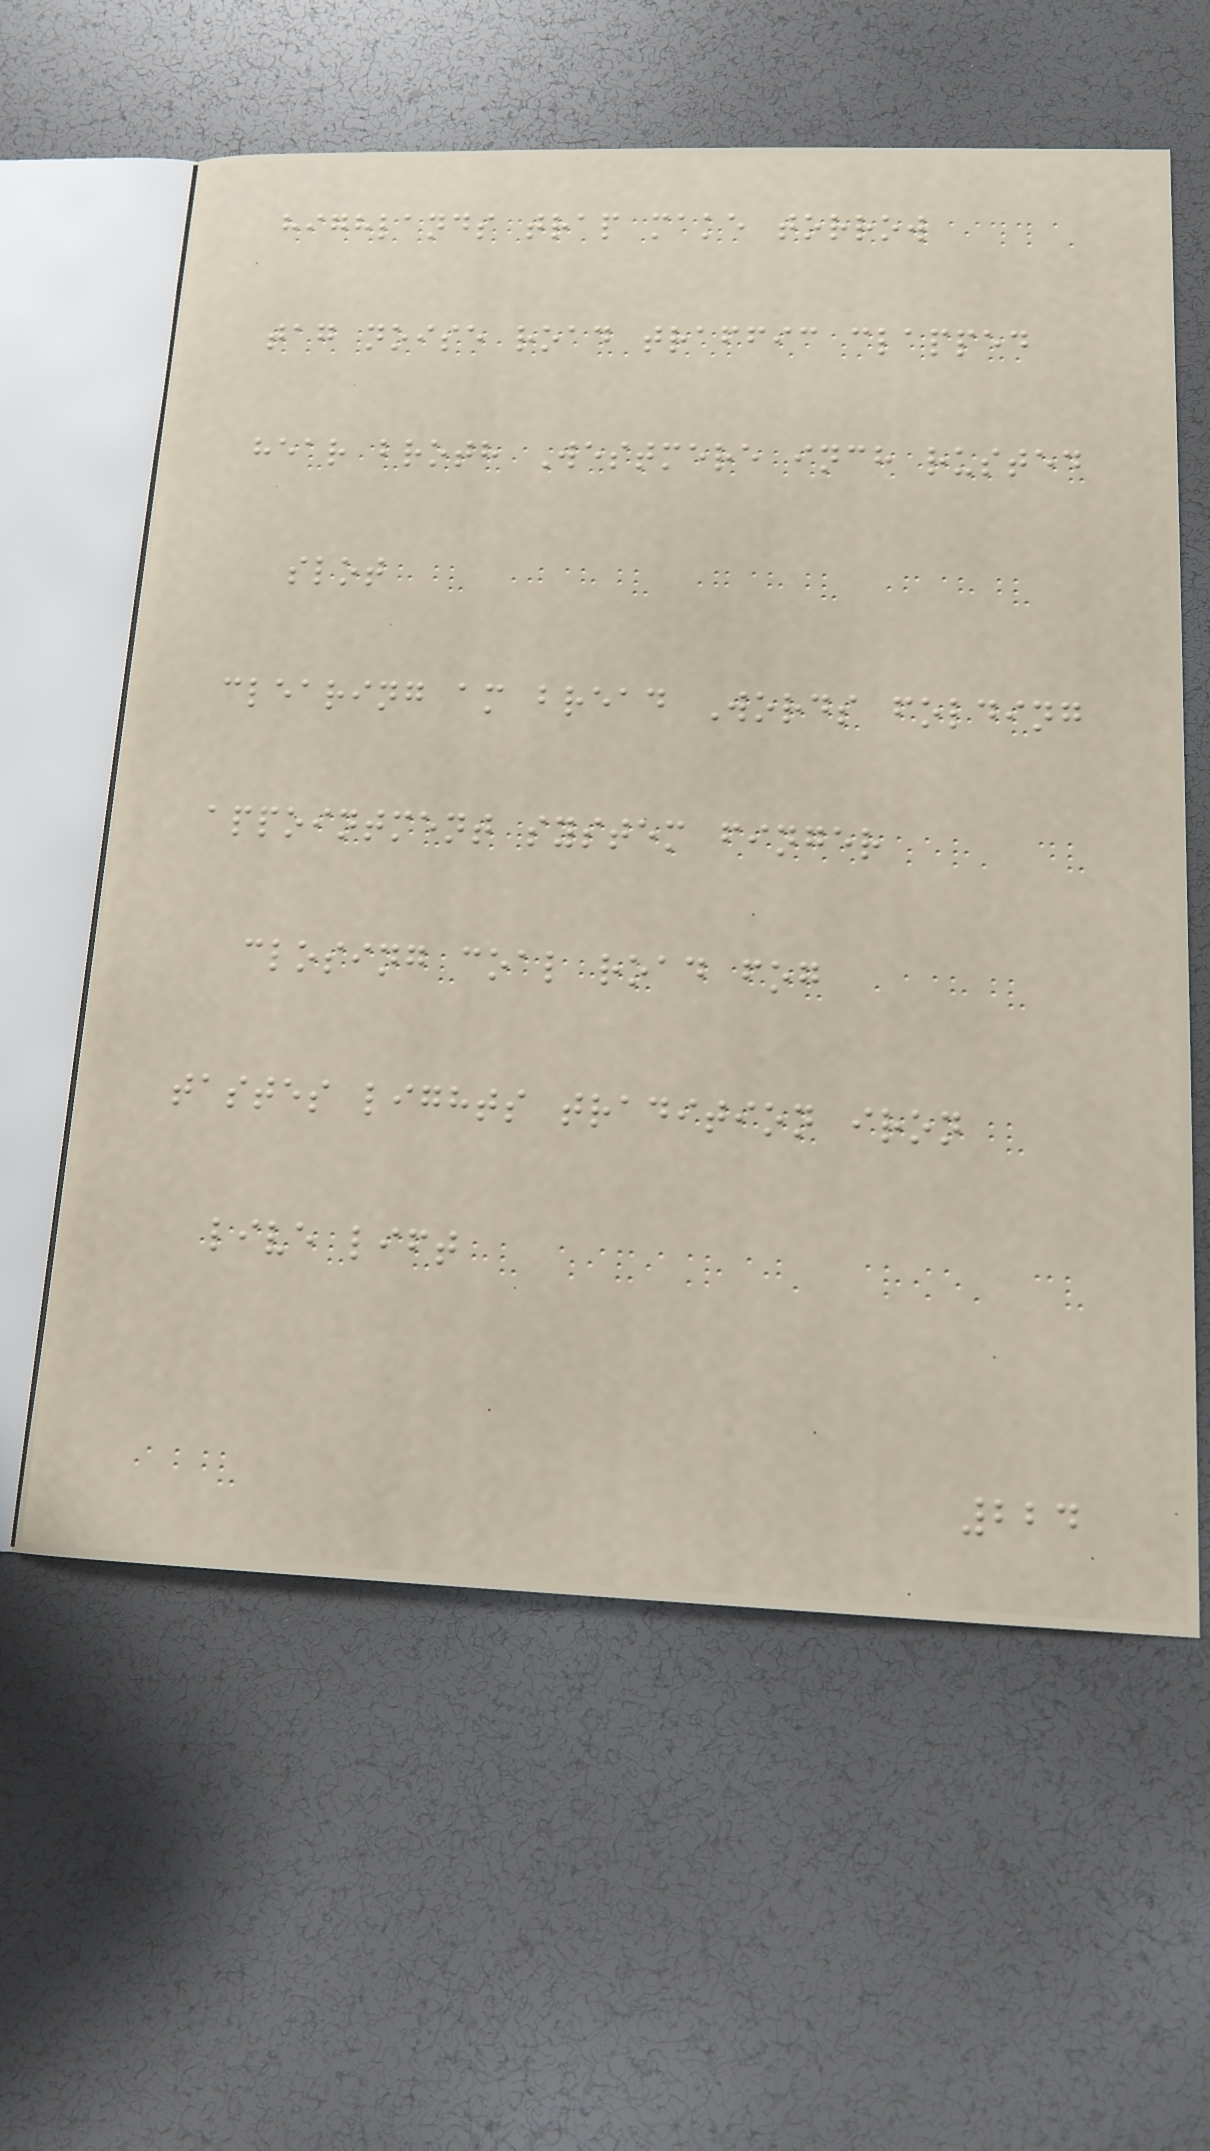highlands trap make torrow
tag noise road traffic clapped
hear broth Westmere inch rusted
slot
clearing am bread Words folding
appointment system finger
closing coal road fog
tastes lights tradition iron
live lift
224
